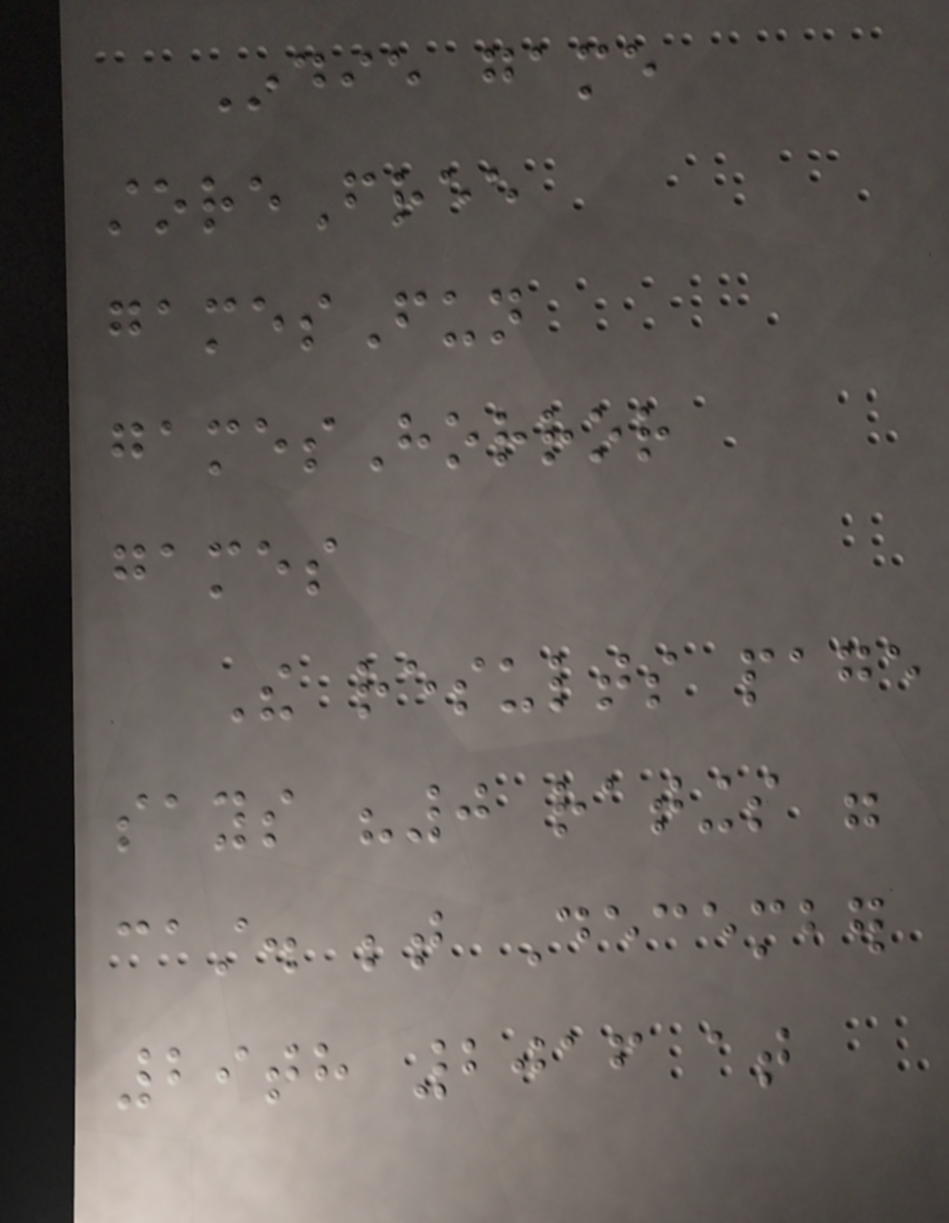Indie game
storeFree
gamesFun
gamesHorror
games
The results page
says "0 ratings were
cast. between December
29th 2016 at
